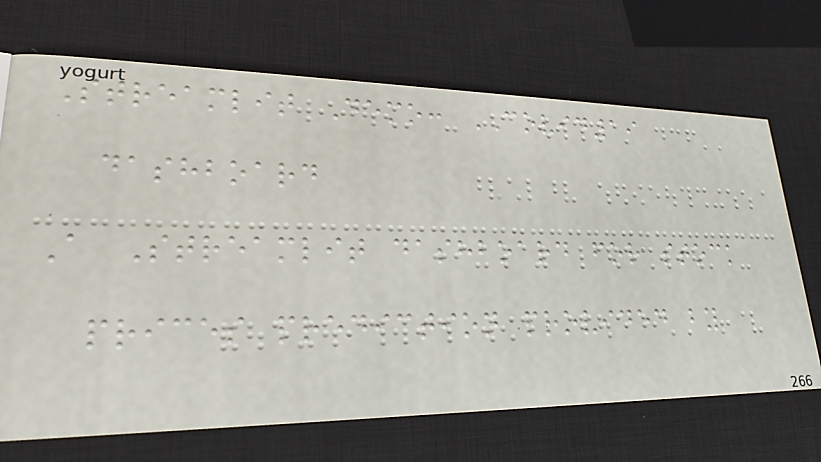Streamlit Demo: COVID19
dashboard
A Streamlit dashboard for stock
prices prediction provided by
